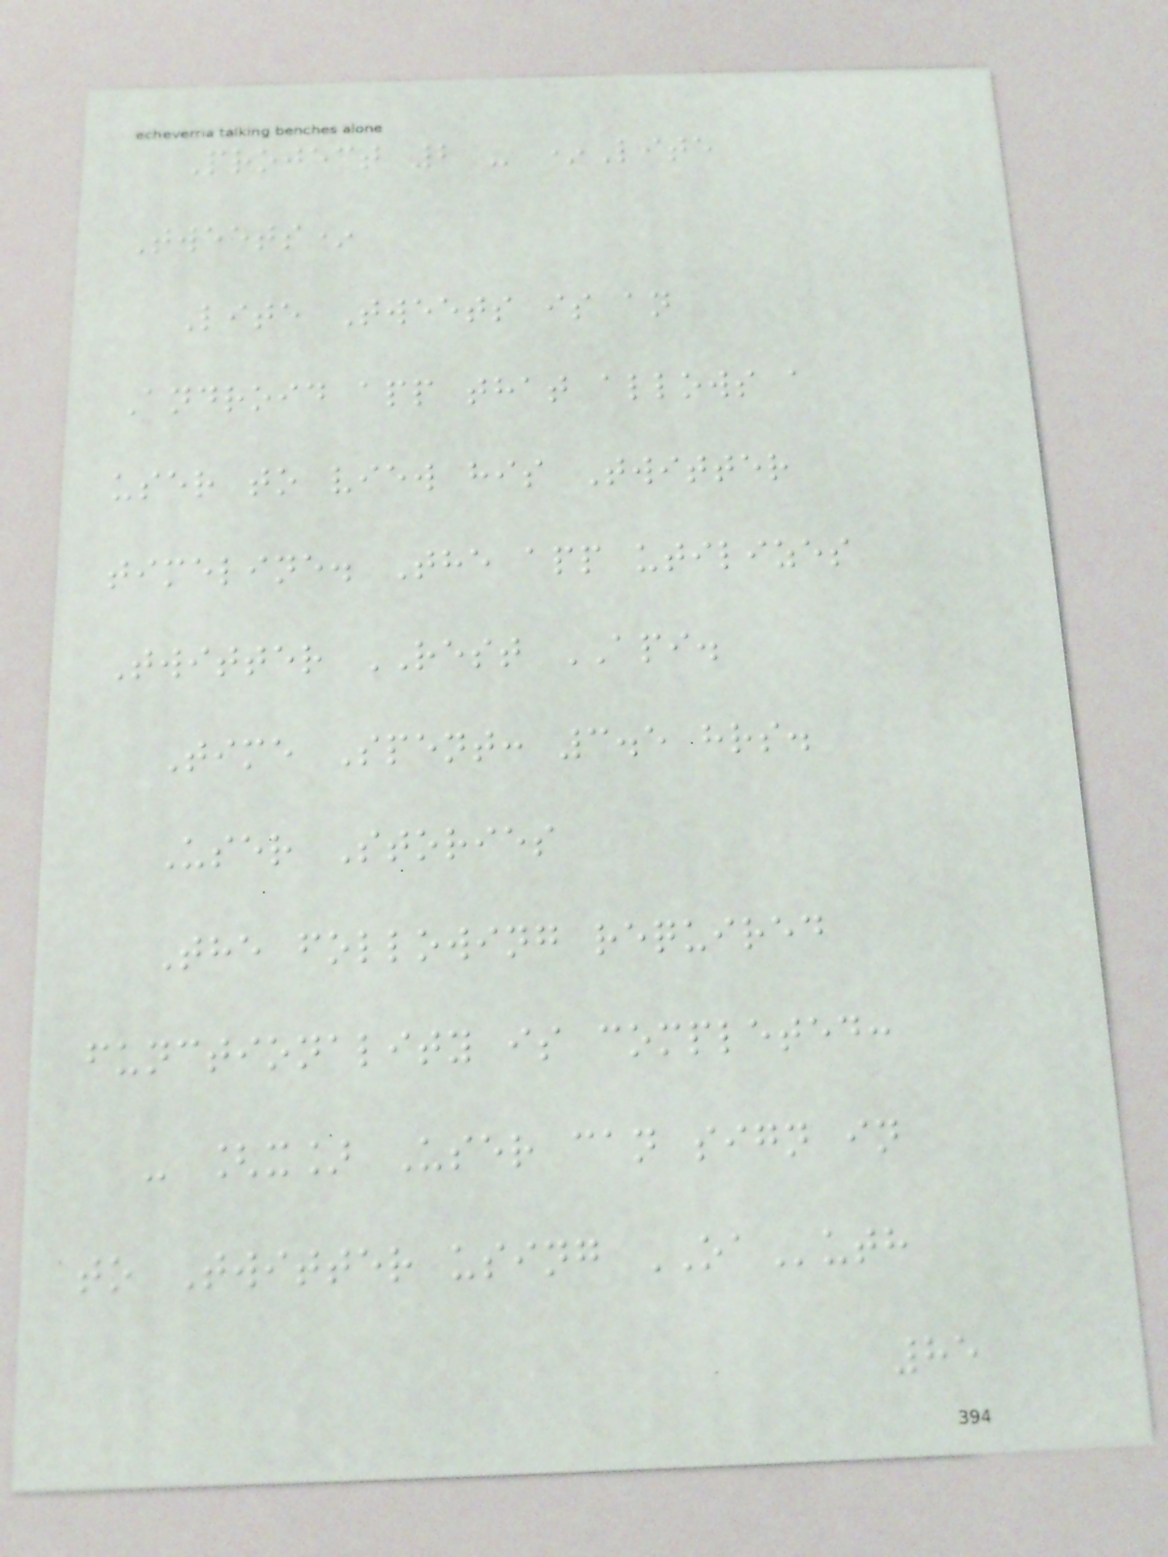Project 2 - *Lite
Tweets*
Lite Tweets is an
Android app that allows a
user to view his Twitter
timeline. The app utilizes
Twitter REST API.
Time Spent: 3.5 hrs.
User Stories
The following required
functionality is completed:
- [x] User can sign in
to Twitter using OAuth
85
